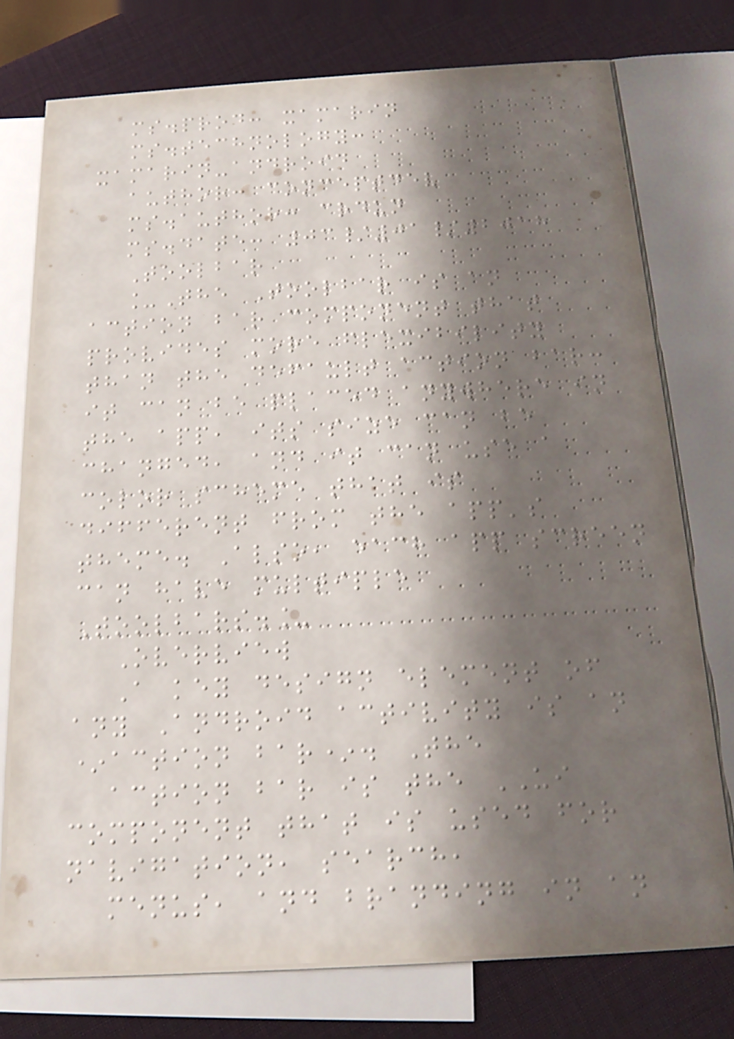ms.prod: xamarin
ms.technology:
xamarin-android
author: conceptdev
ms.author: crdun
ms.date: 03/01/2018
Toolbar
_The Toolbar is an
action bar component that
provides more flexibility
than the default action bar:
it can be placed anywhere in
the app, its size can be
changed, and it can use a
color scheme that is
different from the app's
theme. Also, each app screen
can have multiple
Toolbars._
Overview
A key design element of
any Android activity is an
*action bar*. The
action bar is the UI
component that is used for
navigation, search,
menus, and branding in an
